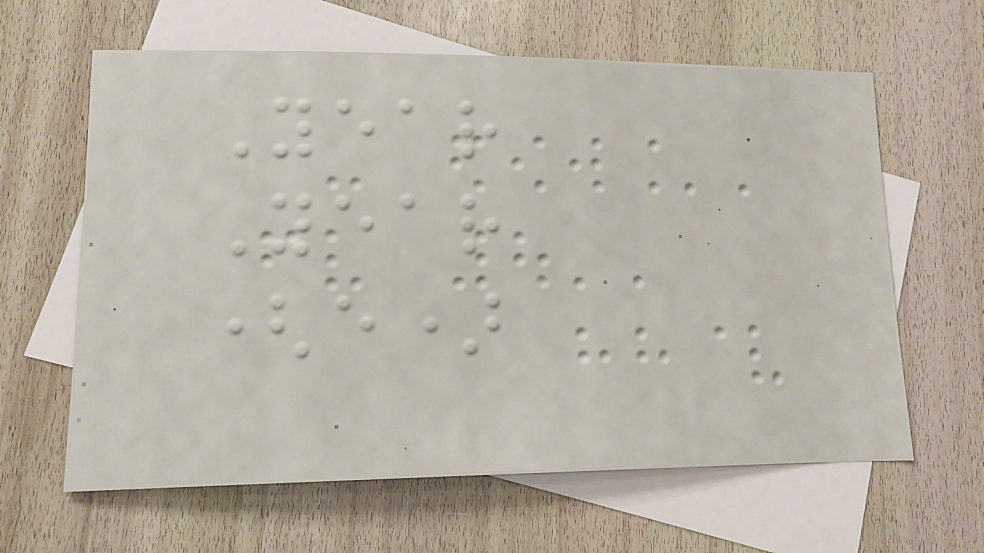Year
Year
(e)
